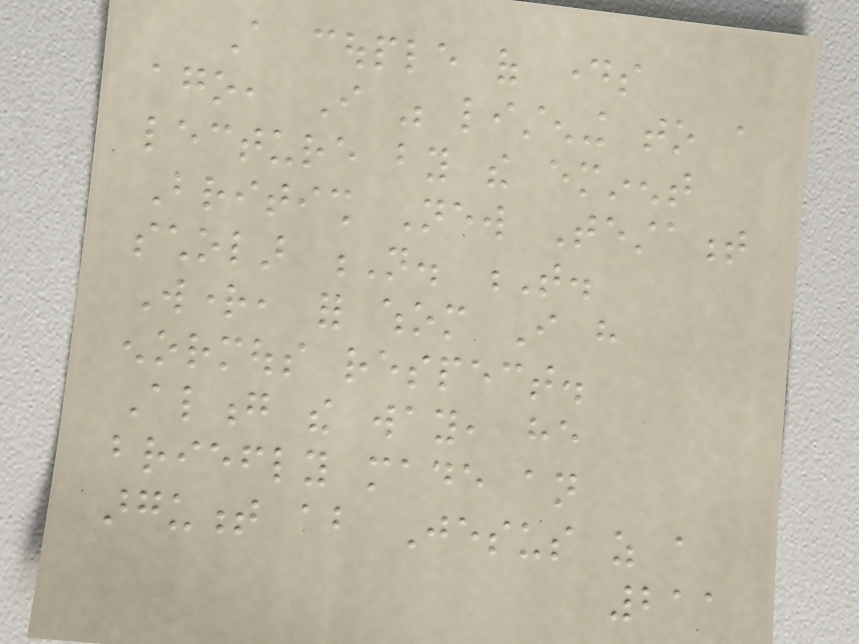A couple of days
ago, I was listening to a
lecture by the eminent
British New Testament
scholar N. T.
Wright, for whom I have
enormous respect.
Along the way, he
briefly made an
argument about Jesus as a
211
